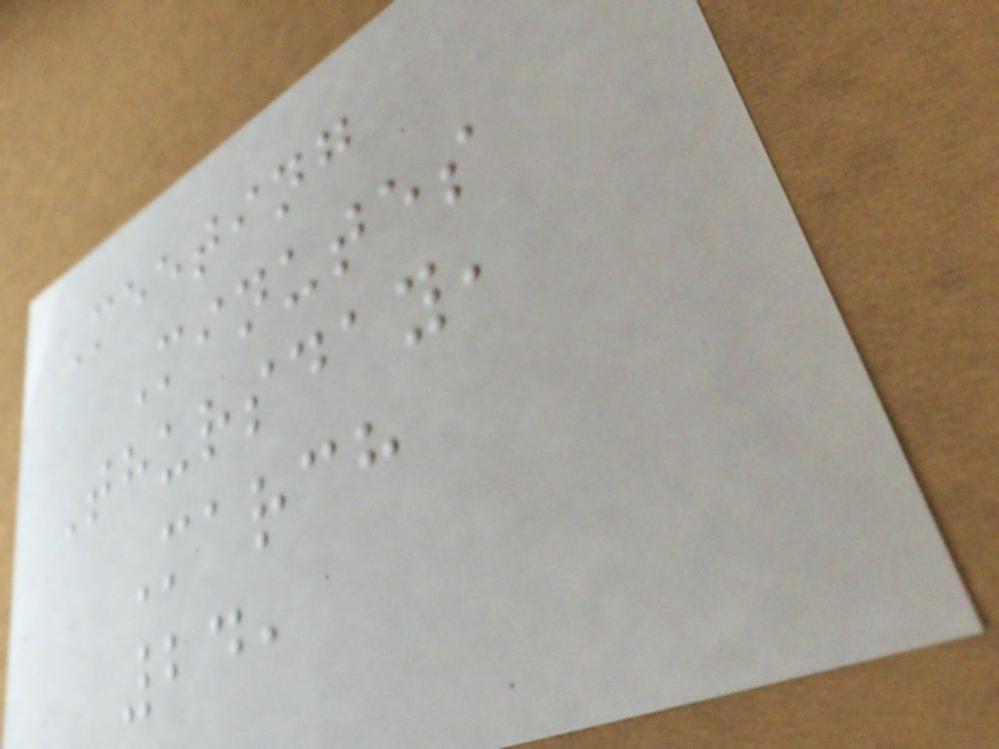Meeting
Minutes
Thursday,
March
24,
